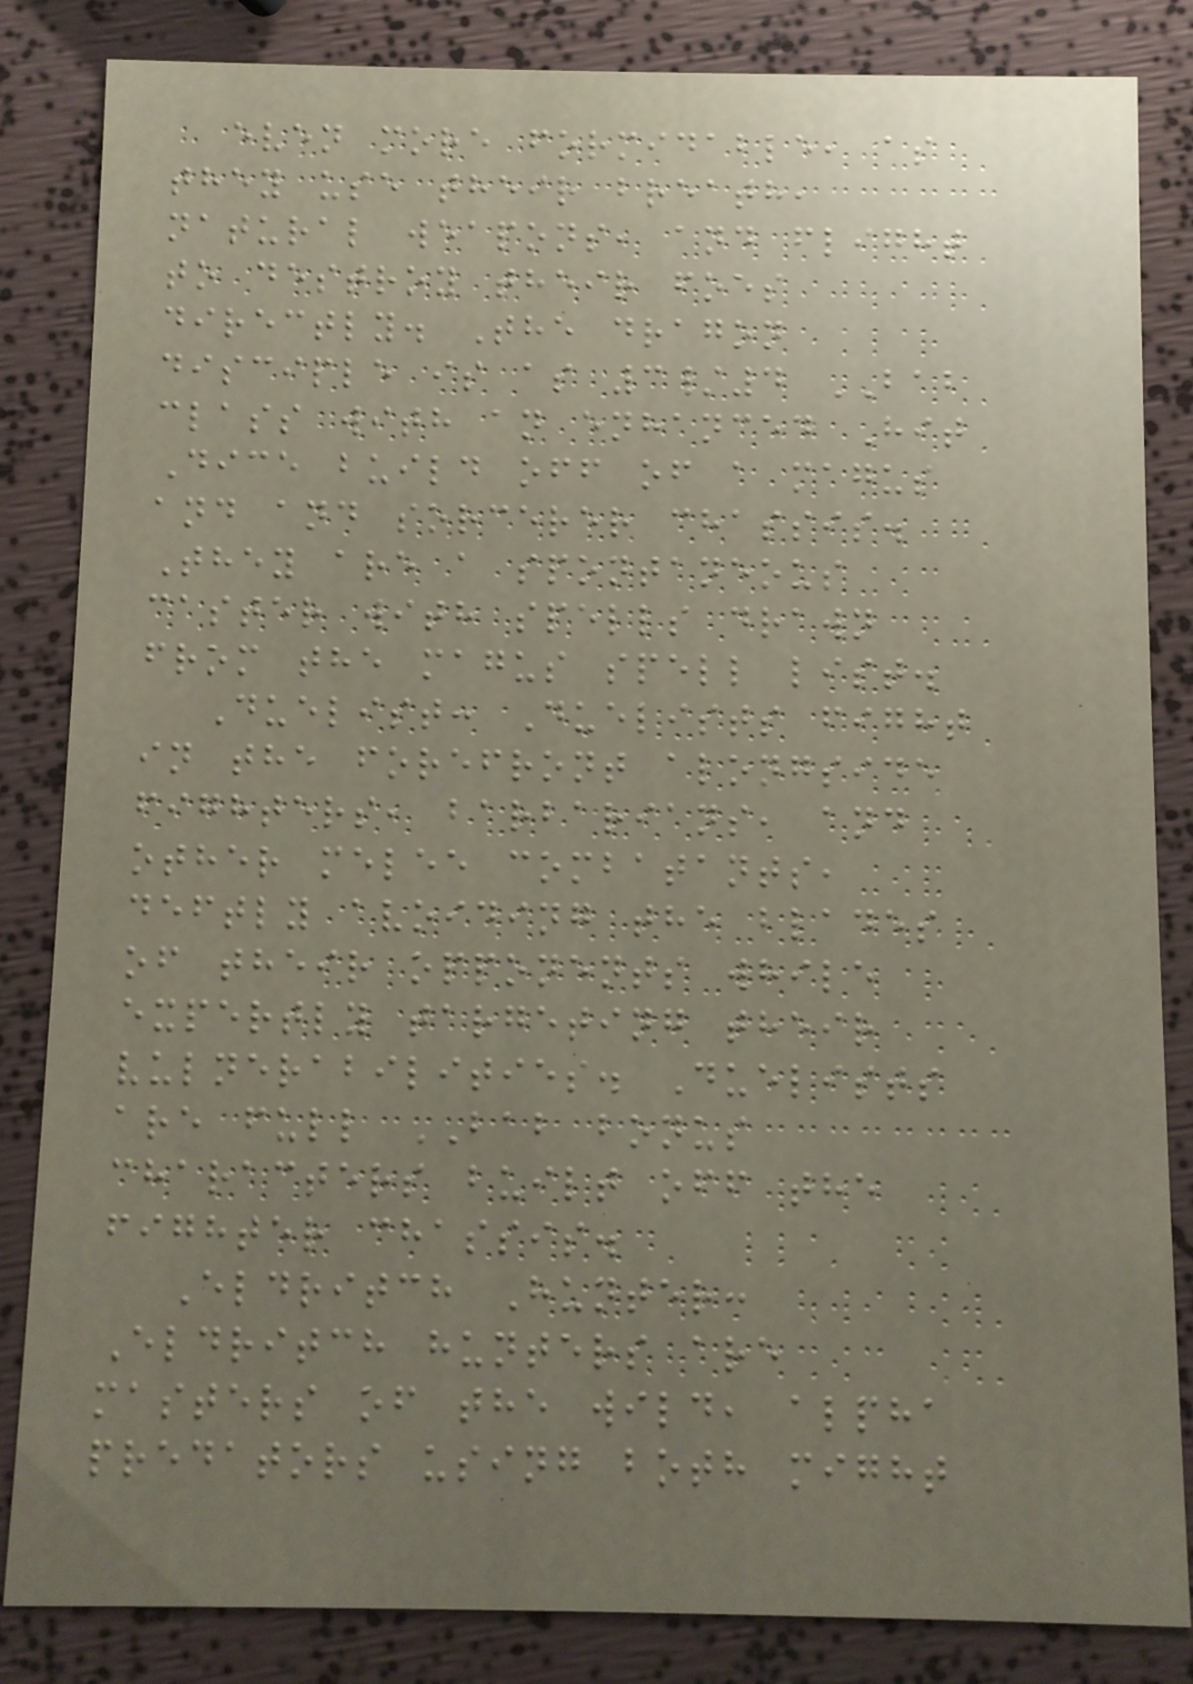even more formidable, as
they use their breath,
natural weapons, and flight
to destroy their foes
directly. The dragon
disciple is as 3/4 BAB
class with an enhanced Hit
Dice build off of a magus
and and sorcerer chassis.
They are a spontaneous
caster with spells drawn
from the magus spell list.
Duelist: Duelists fight
in the forefront alongside
fighters, barbarians, and
other melee combatants,
deftly avoiding the blades
of their opponents while
expertly targeting their
vulnerabilities. Duelists
are full BAB bonus
characters built off the
fighter chassis.
Eldritch Hunter:
Eldritch hunters are
masters of the wild, alpha
predators using both might
